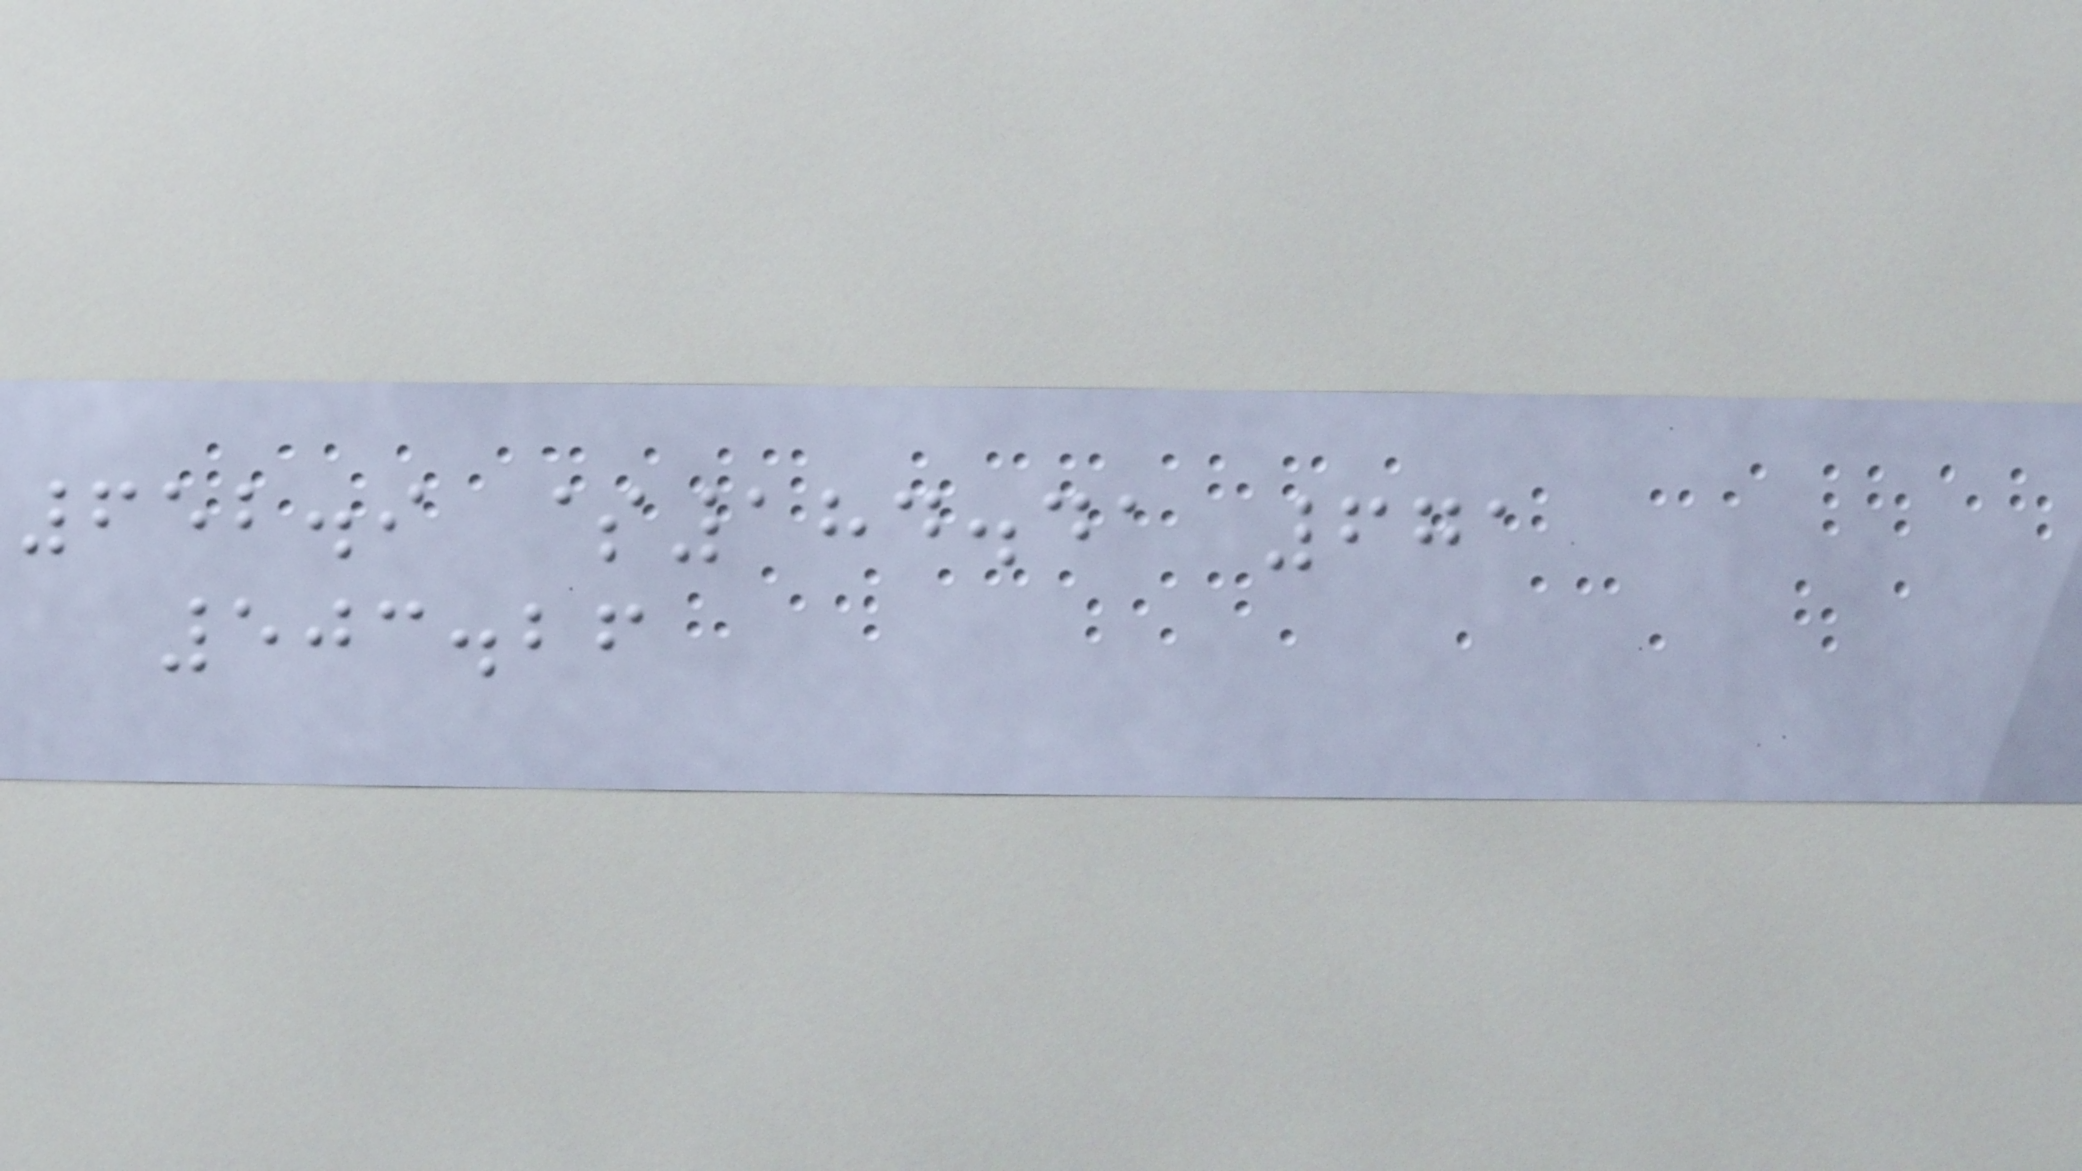652.9 $184.41 671
503.26
